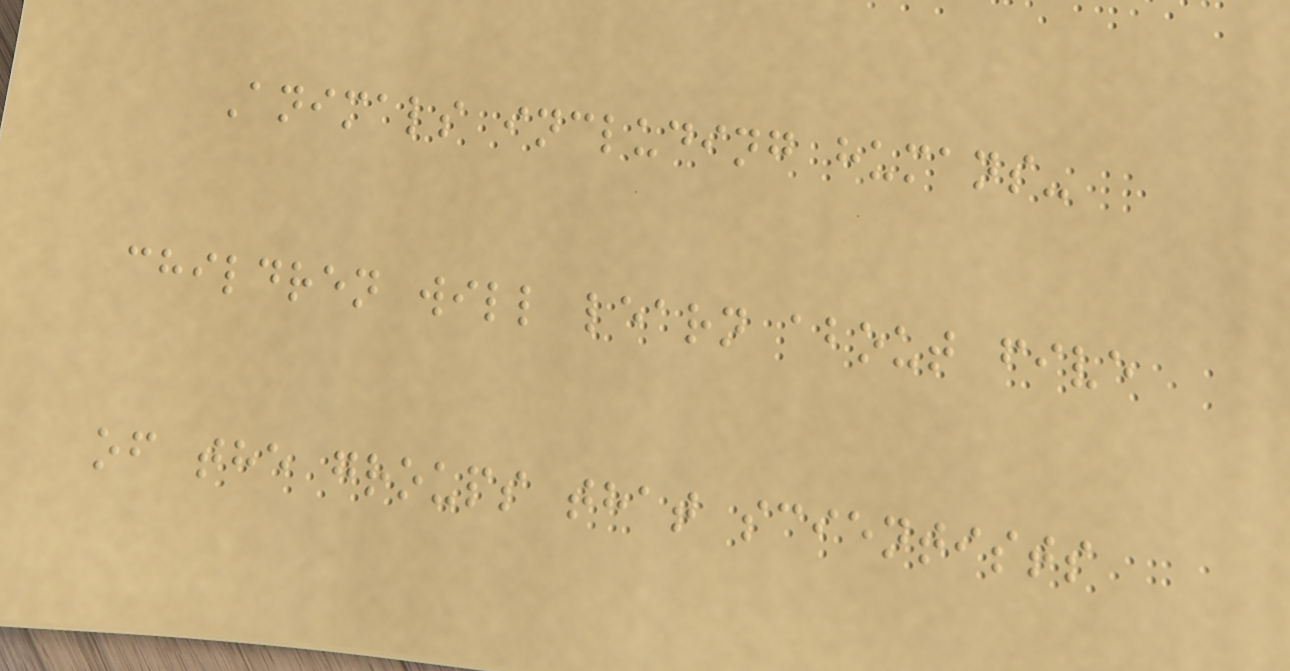Animals including humans-
children will learn about five
of the groups that scientists
